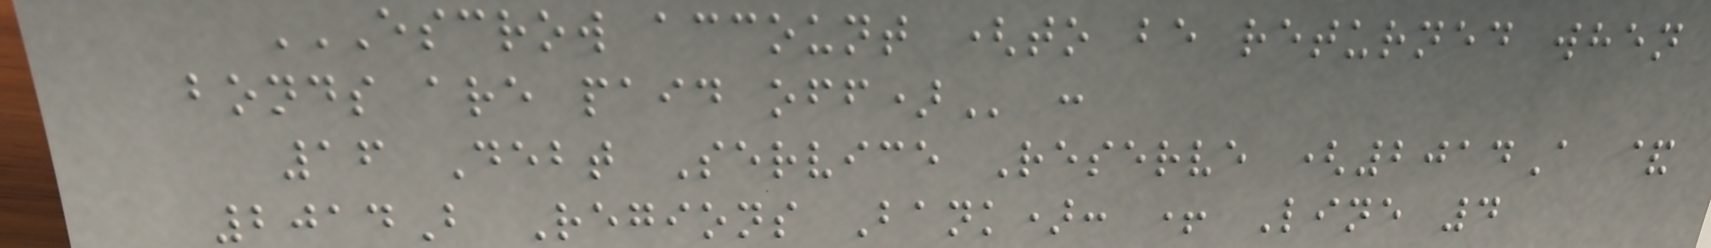ESCROW ACCOUNT (TO BE RETURNED WHEN
BONDS ARE PAID OFF) :
16 Debt Service Reserve (2014A &
2014B Regions Bank): + Line 4
